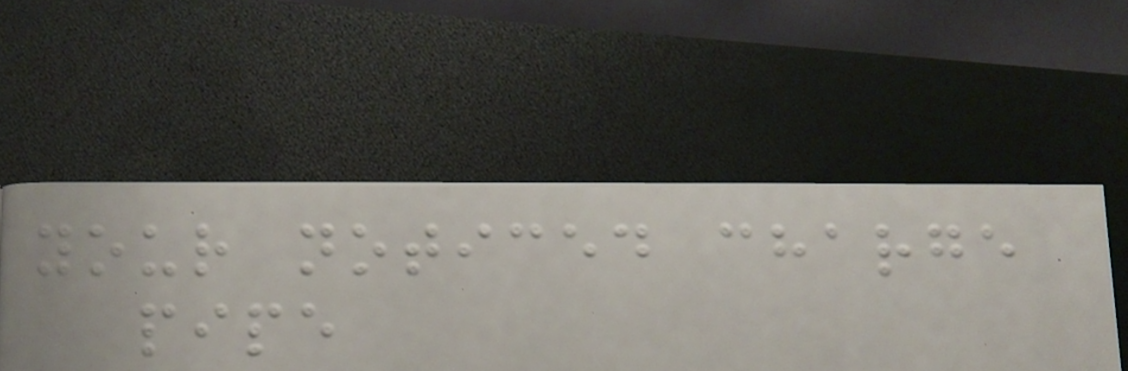your noticed charge
pipe
